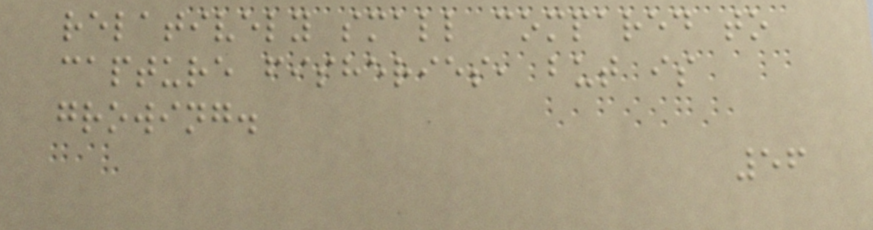relatively small compared to
capture fisheries, but is
growing.
56
